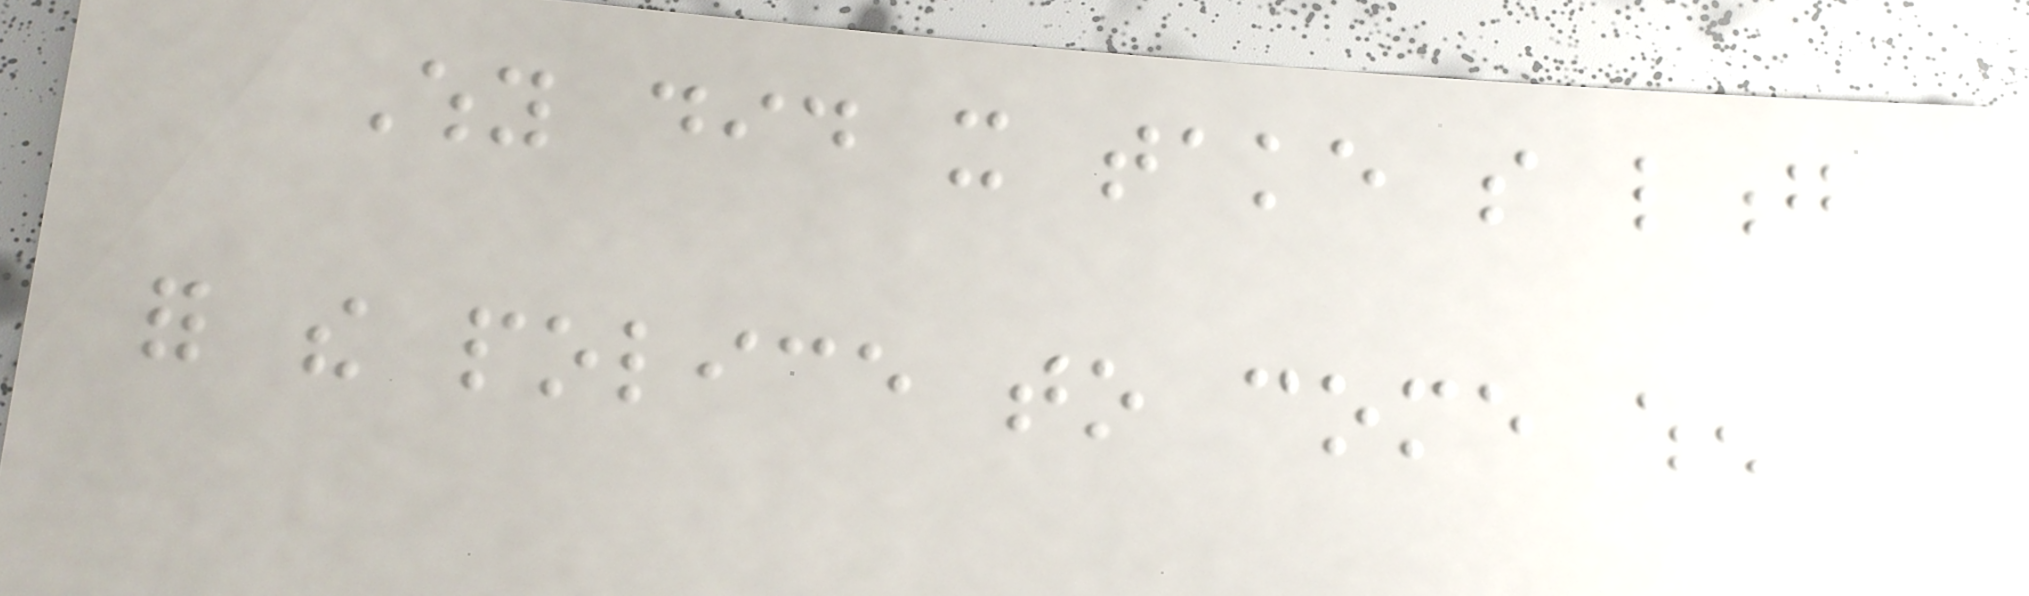Why did it take so long
for the police to come when
